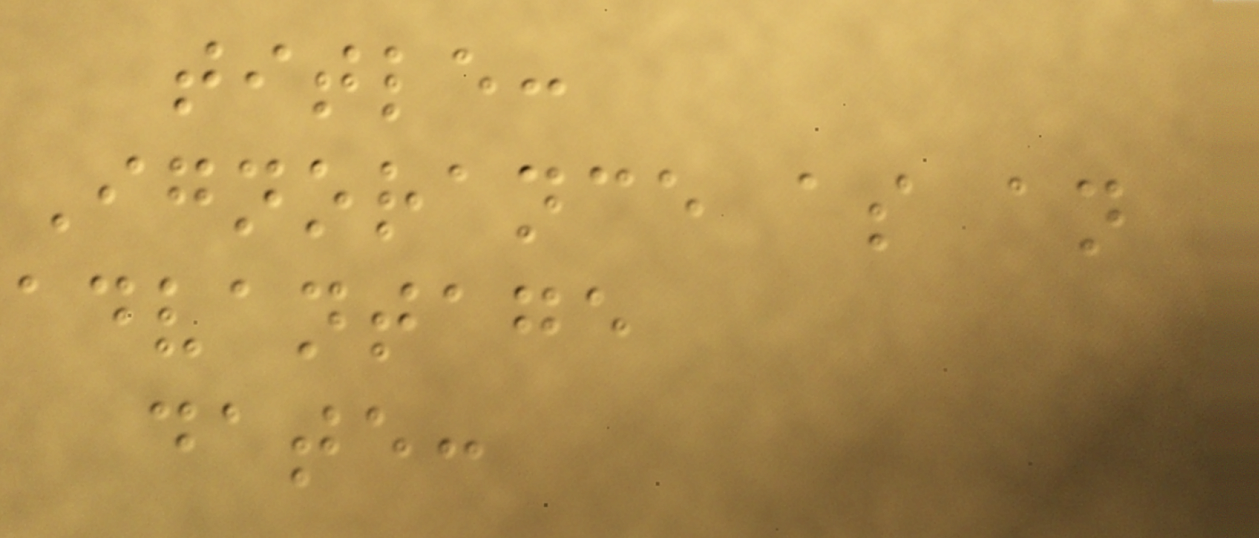title:
Ignorance as an
advantage
date:
